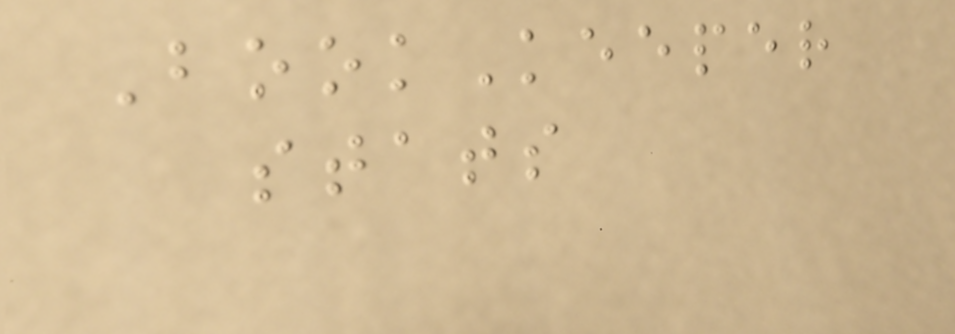BookKeeper
stats
